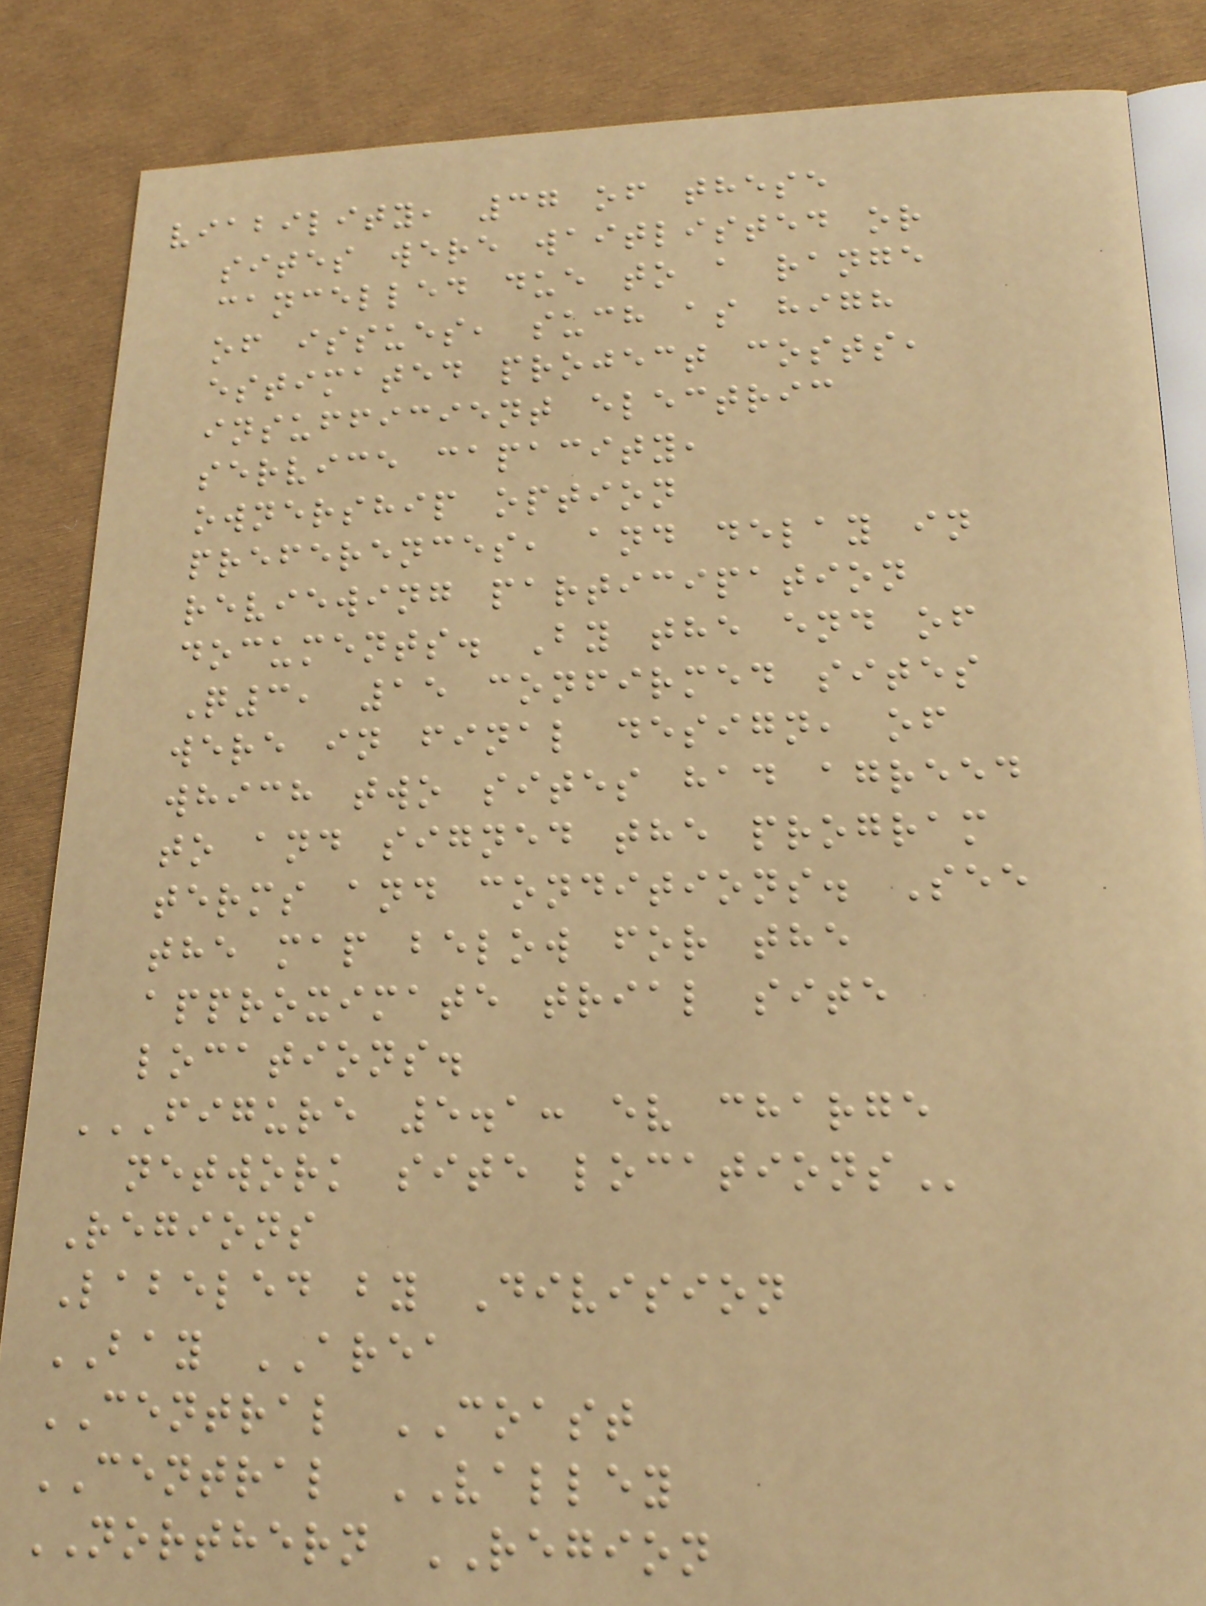viability, 37 of these
sites were waitlisted or
cancelled due to a range
of issues, such as high
estimated project costs,
insufficient electric
service capacity,
ownership option
preferences, and delay in
reviewing participation
documents. By the end of
Q3, 15 confirmed sites
were in final design, of
which two sites had agreed
to and signed the program
terms and conditions. See
the map below for the
approximate trial site
locations.
FIGURE 5.1: EV CHARGE
NETWORK SITE LOCATIONS
Regions
Labeled by Division
BAY AREA
CENTRAL COAST
CENTRAL VALLEY
NORTHERN REGION
